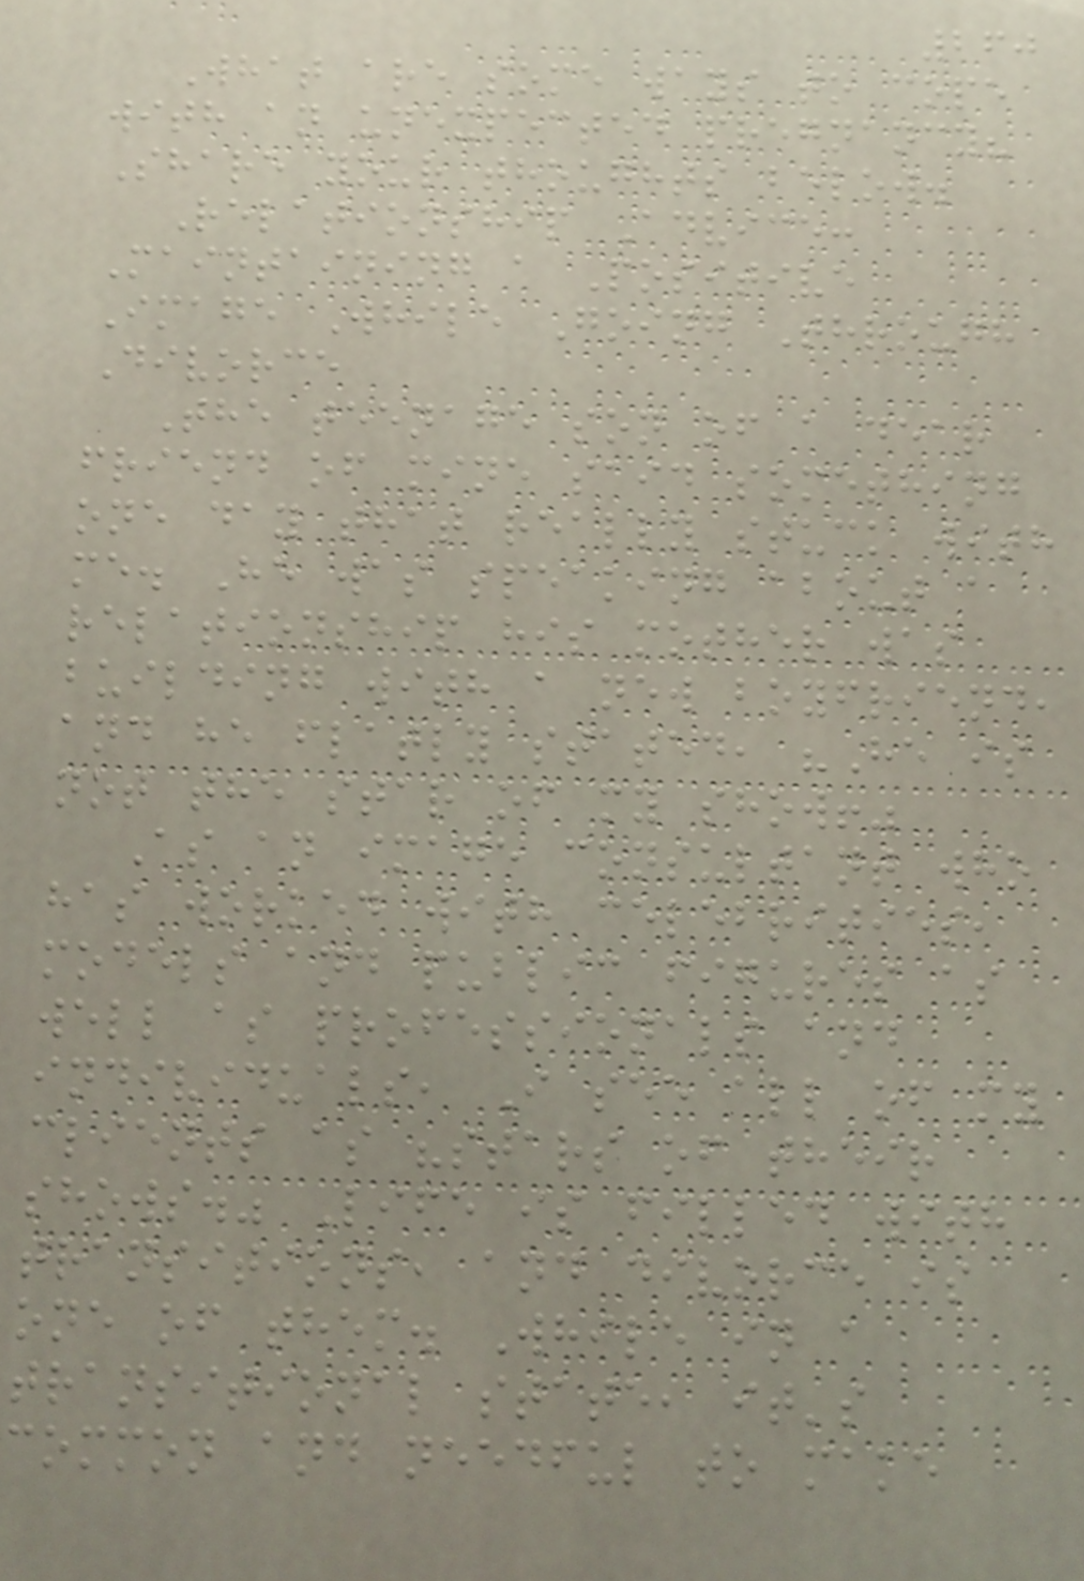260
What are some ways to cope
with an unexpected pregnancy?
Share your thoughts below.
Relationship Advice:
Maintaining a Positive
Image While Going Through
Divorce
The teenage son of a dear
friend of mine said something
one day that really stuck with
me. He was speaking about a
relationship his mother was
building with a new boyfriend,
and he flatly stated, "He is
not the star of my show!"
As an image consultant who
has worked with celebrities,
models and public figures as
well as professionals and
individuals, I see all of my
clients as "stars of their
shows." Life is filled with
transitions, and divorce is
one of them. While in a
transitional state, it's
common and needful to make
